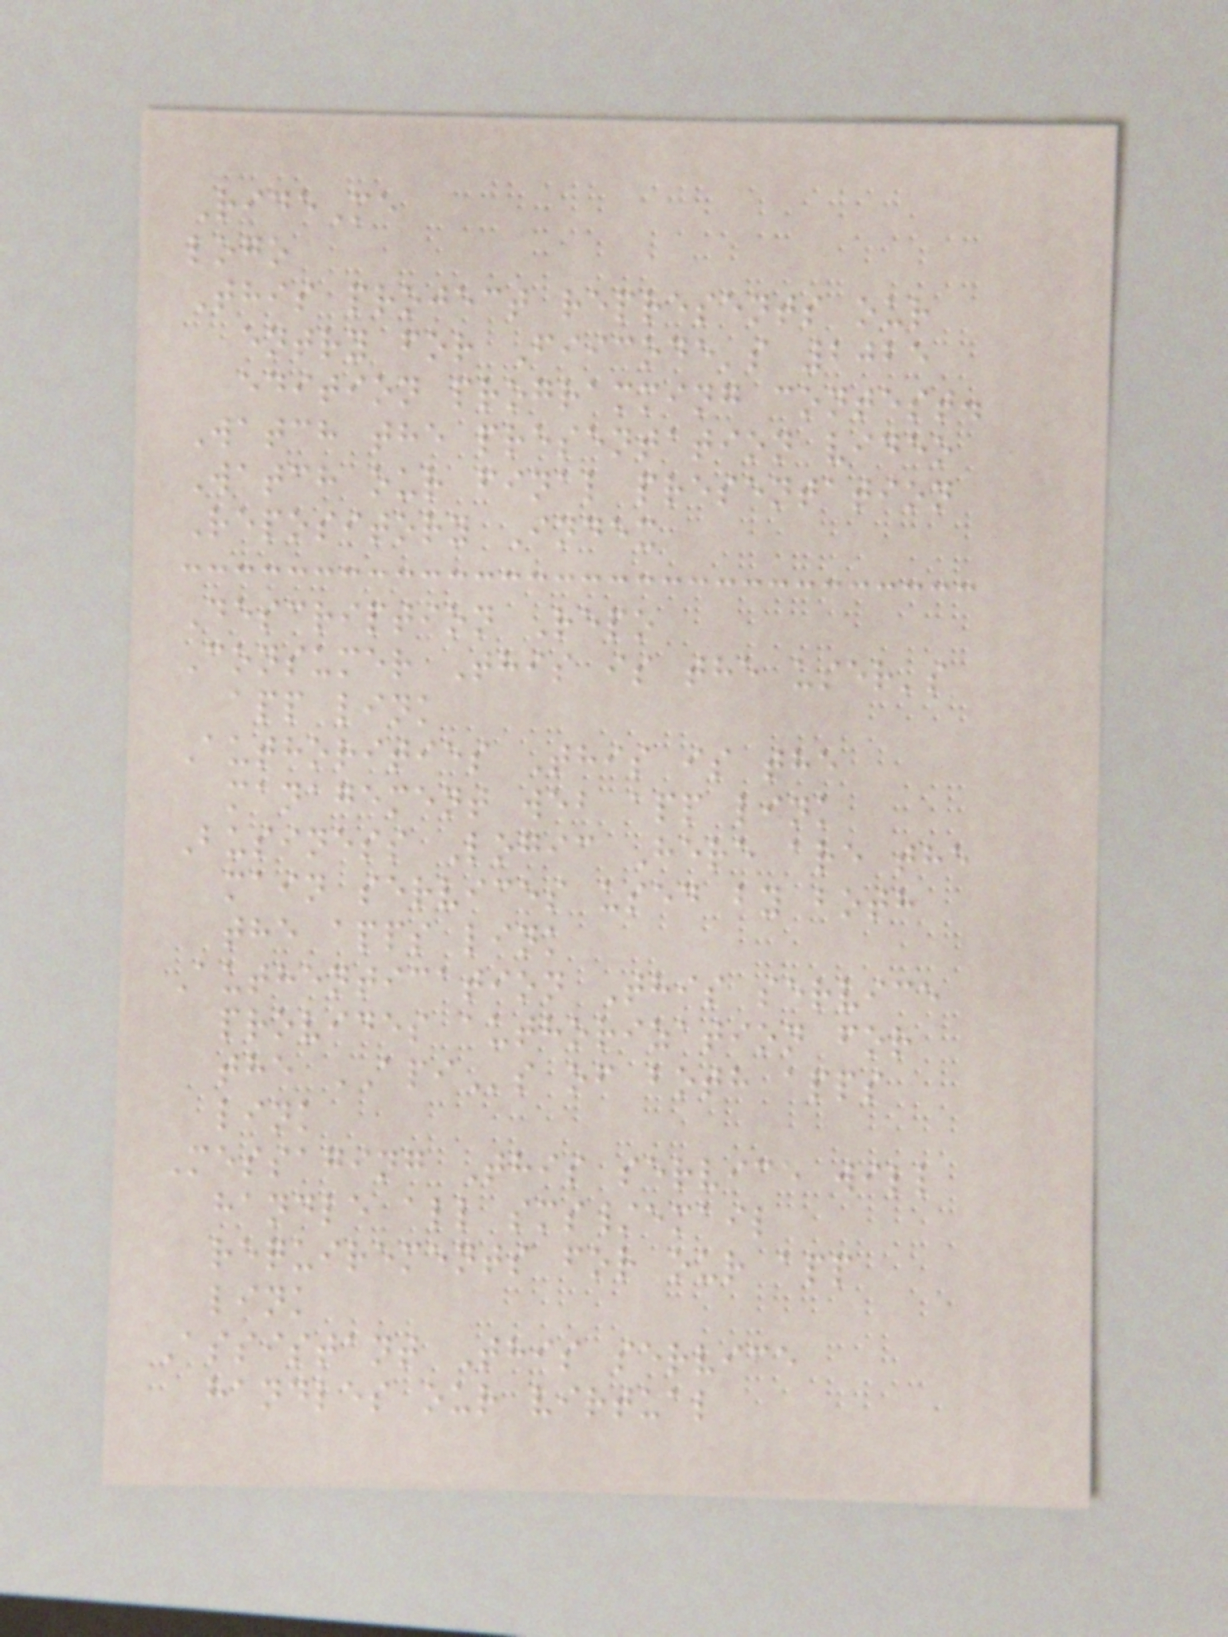RideMe
logo
This project represents our
entry for Fiicode's 2025
edition programming contest.
Watch the presentation video
Watch our final presentation
Repository Index
Description Repo
Consumer This is the user's
app link
Authorities This is the
management web app link
Business Logic Here are the
main services used by both
the apps link
Authentication This service
provides authorization for
the APIs of both apps
link
Messaging This service will
handle all sms/email
requirements for our app
link
Assistant This service
handles our virtual
